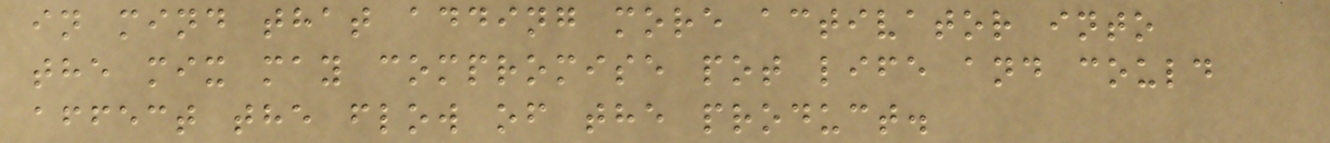in mind that adding more activator into
the mix may compromise pot life and could
affect the flow of the product.
